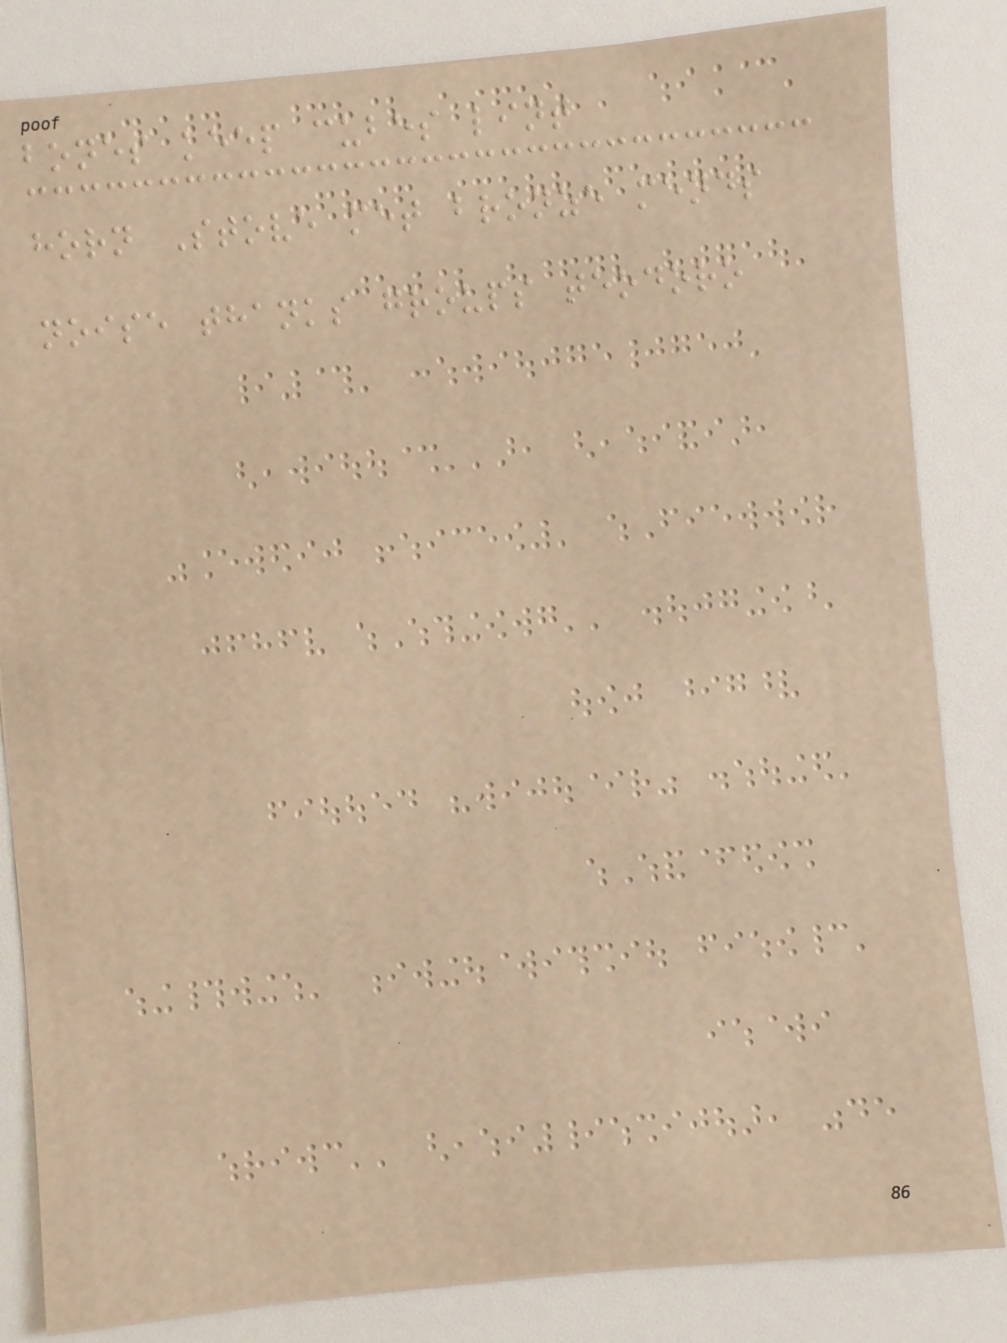bones keep cubes lint
horn Stove met bronze mends
noise thanks groups teodoro
